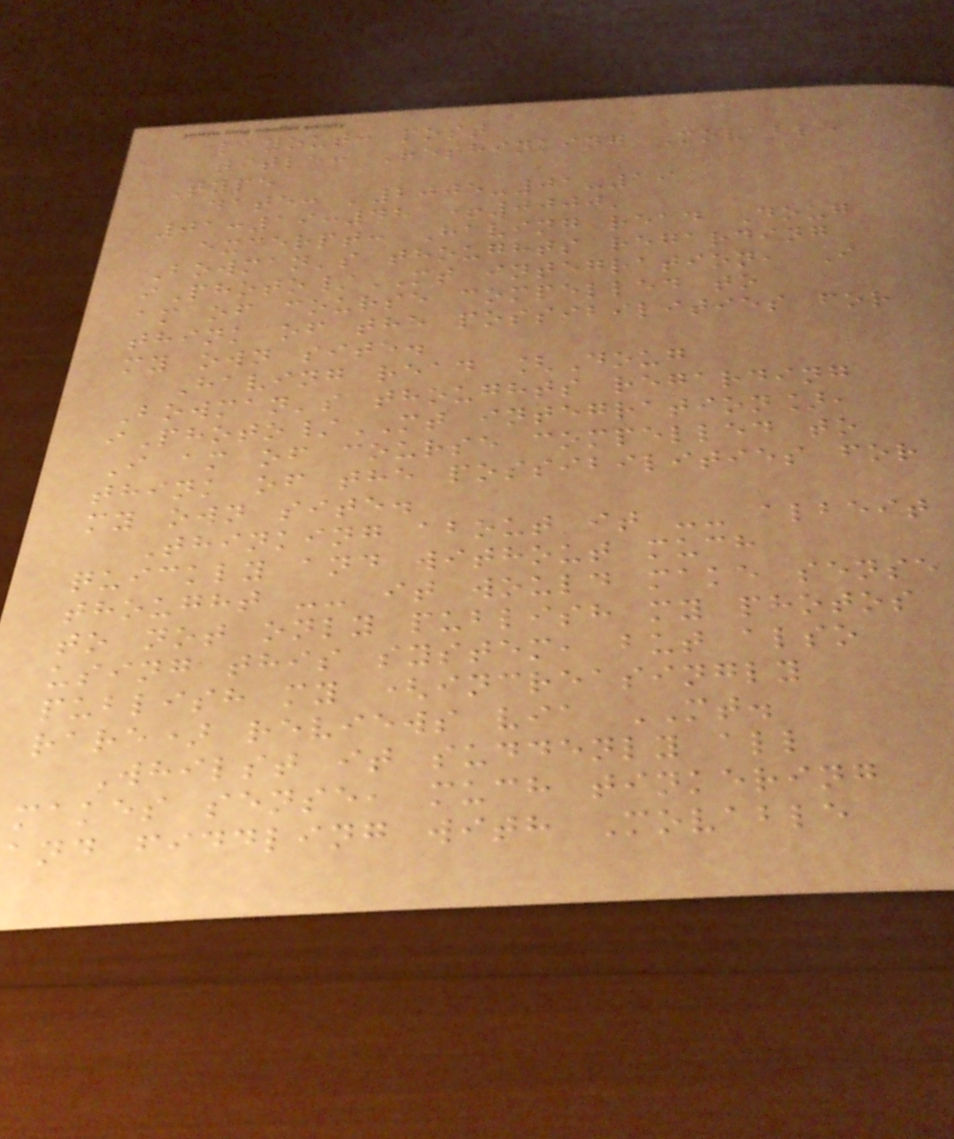layout: post
title: Rethinking Movable
Type
date: '2005-01-19
01:19:48 +0000'
excerpt: Having read Doug
Bowman's thoughts regarding
iPhoto/MT integration, I
am of course compelled to
think of the possibilities for
my own site.
Having read [Doug
Bowman's thoughts regarding
iPhoto/MT integration],
I am of course compelled to
think of the possibilities for
my own site.
Thinking about it -- albeit
quickly and without much
thought -- it would make sense
to not only publish my photos
using this system, but also
publish my (increasingly
rare) reviews via MT.
Whilst it suddenly all
makes sense, much tinkering
and fiddling with Movable
